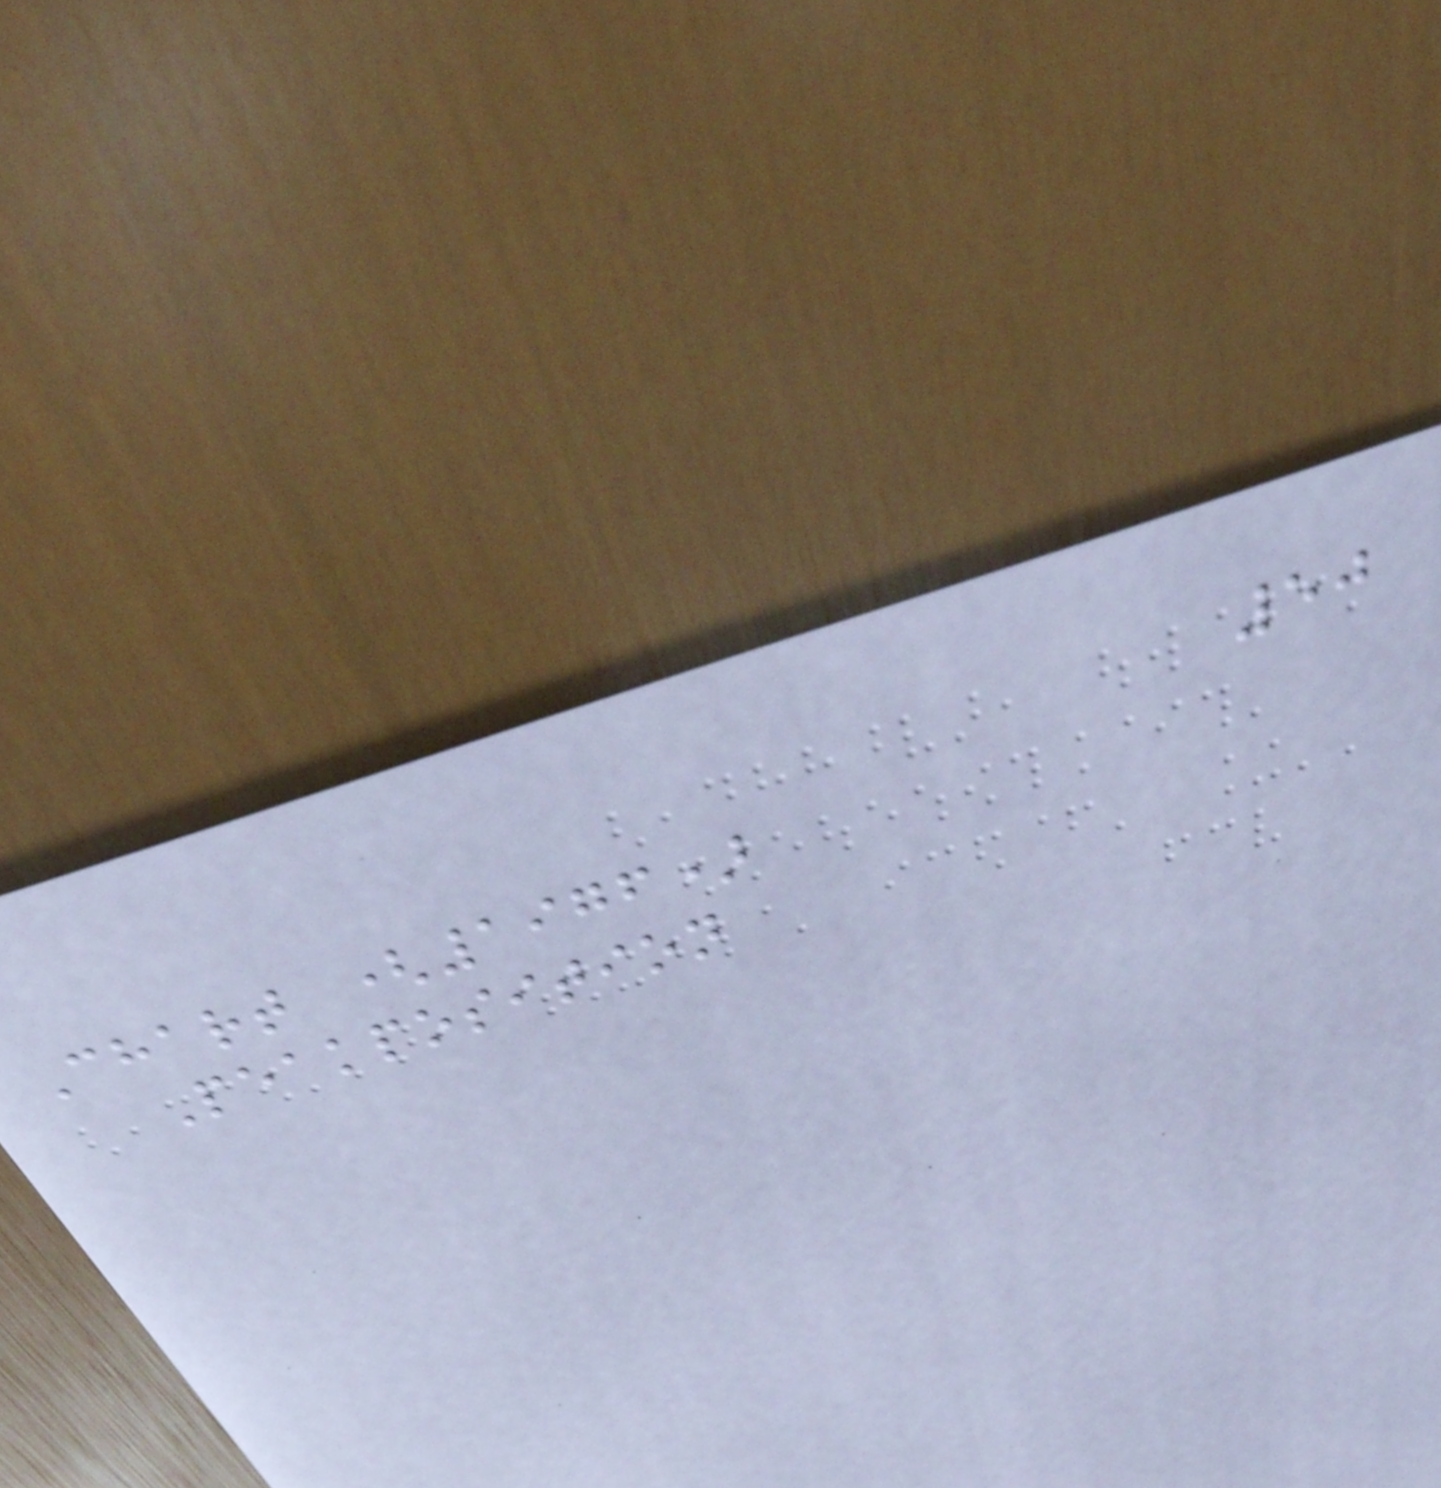50
Chart (1976)
Peakposition
